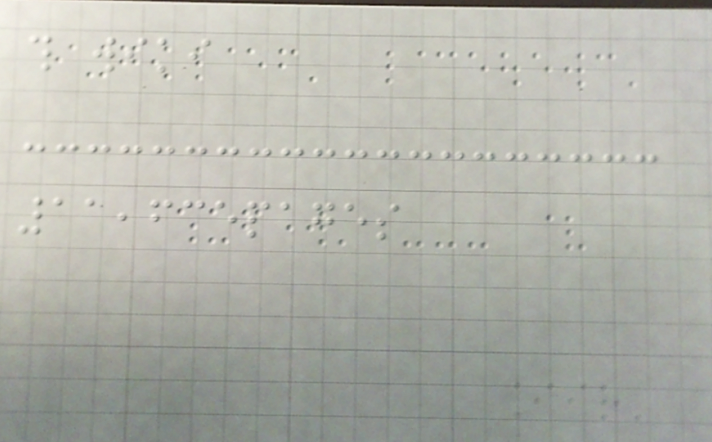this wiki
11,635pages
